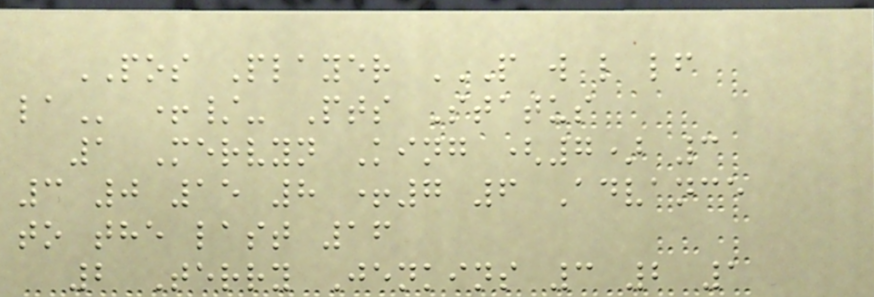POS Player P W L LF
LA +/- Pts Status
1 Mervyn King (7) 3
3 0 15 8 +7 6 Advance
to the last 16
2 Terry Jenkins 3 2 1
